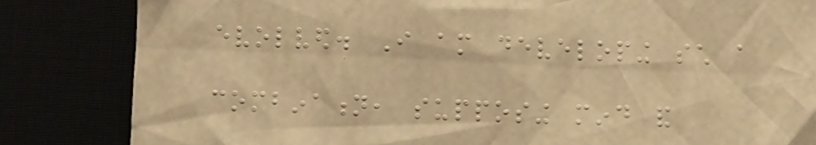evolved. I am developing such a
combination, supposing mind and
